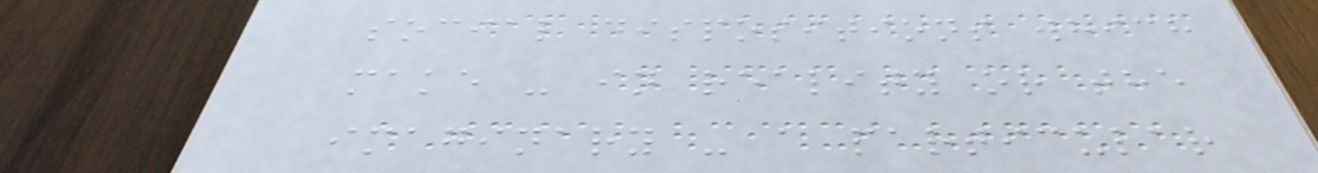social dispositions which
make - in reality or the
imaginary - a particular
